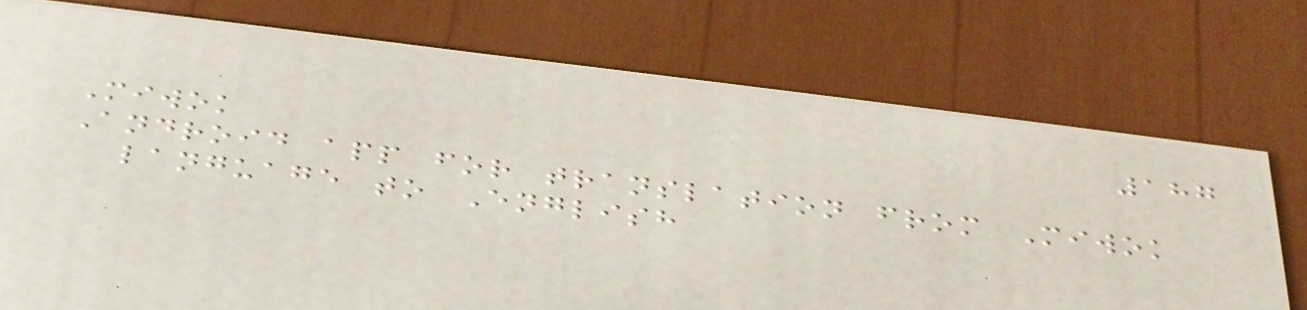187
Miwok
Android app for translation from Miwok
language to English
